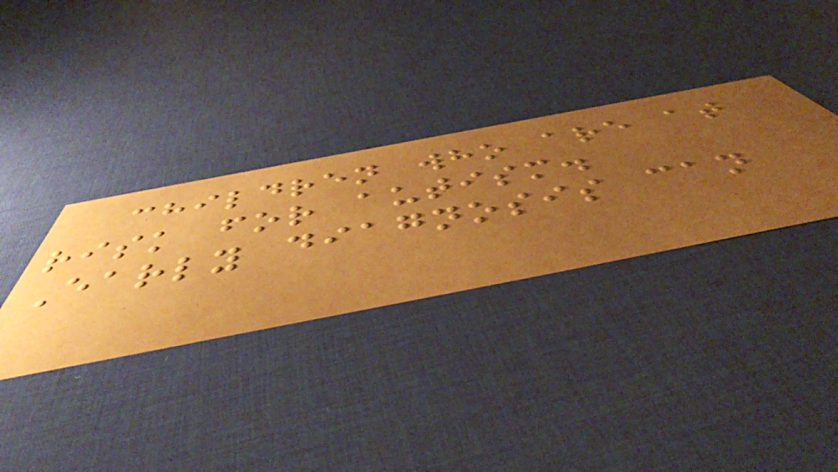children who are at
risk for autism.
Early diagnosis can
